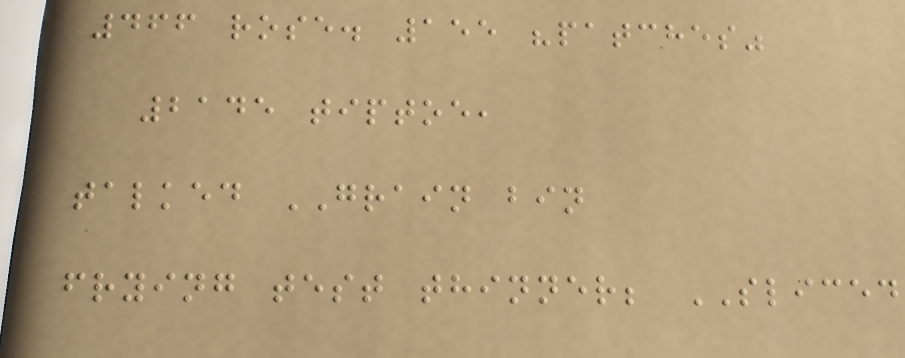466 rose. 155 "patches"
2145 tiptoe,
talked GRAIN bin
frying test thinner; SLICED
